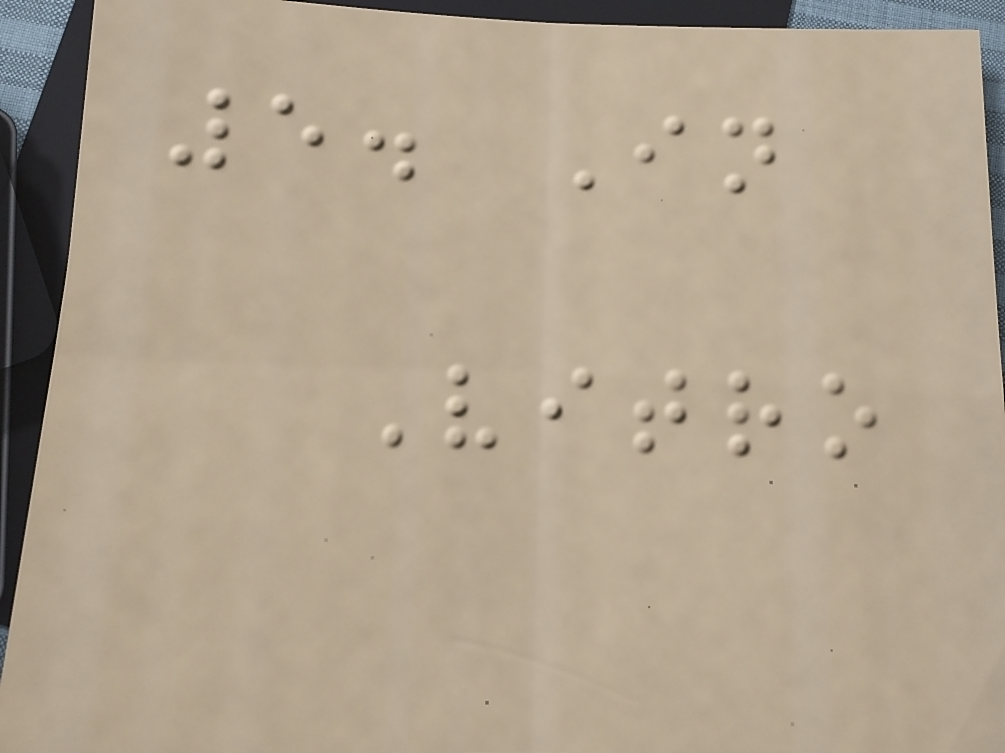5. In
Vitro
